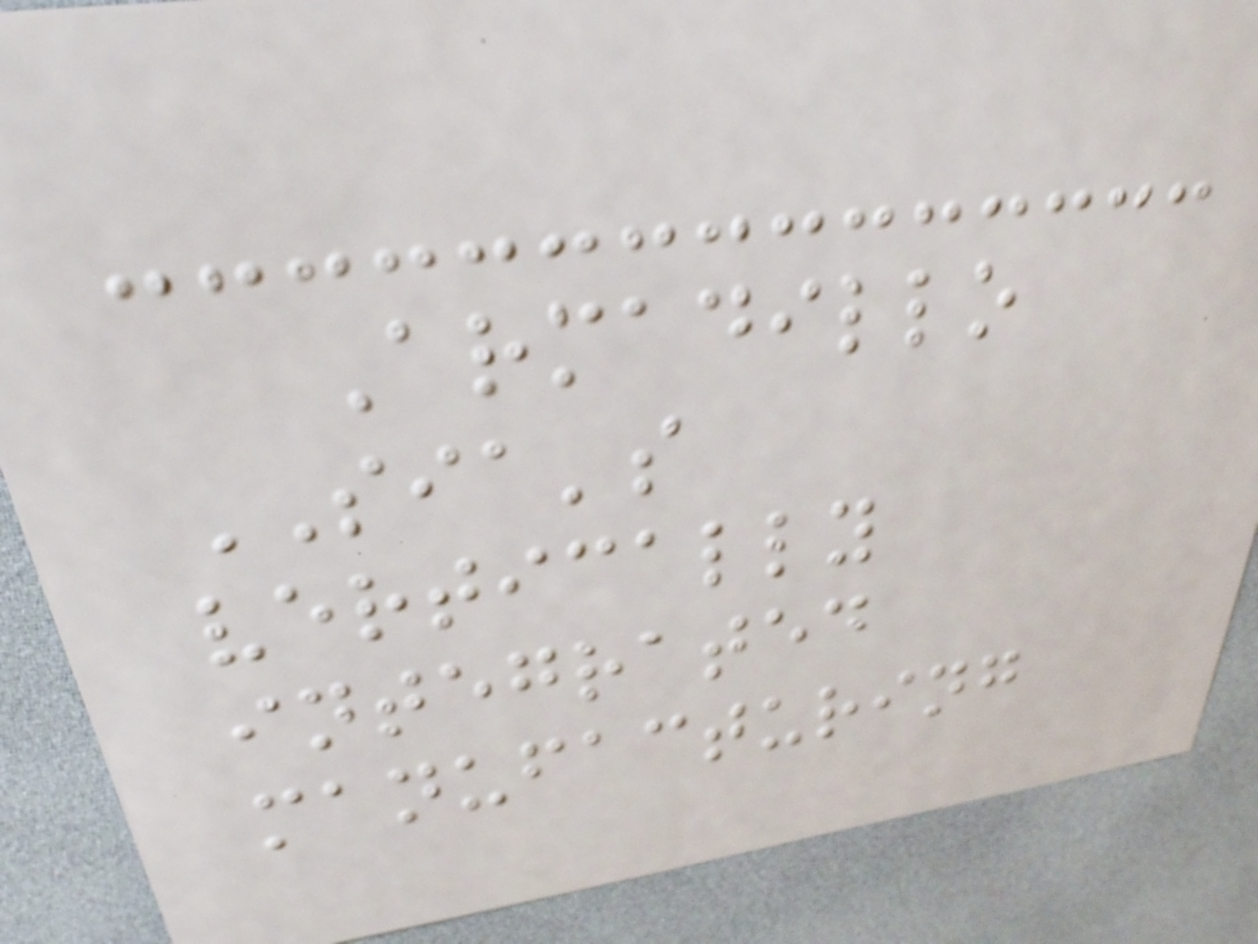Armadillo
SIA's
vertically
integrated
manufacturing
